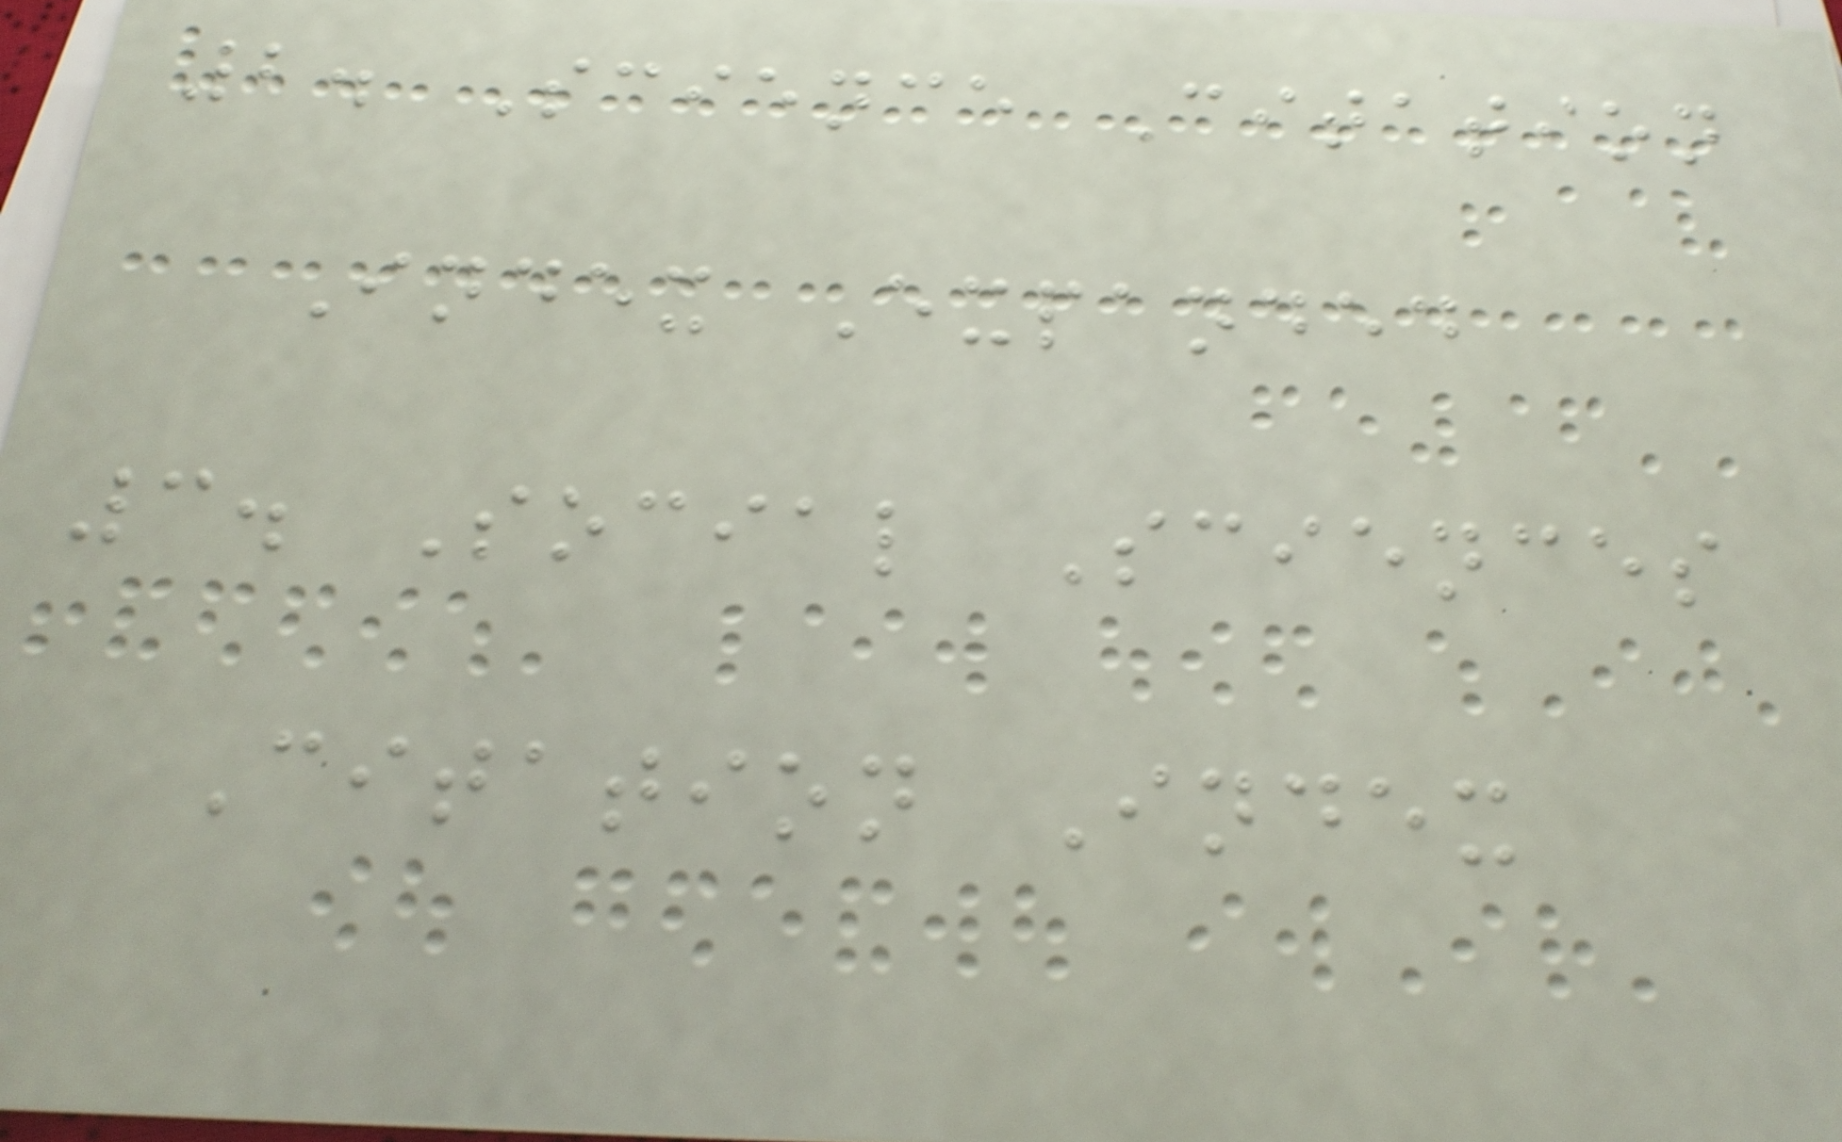2. Science Citation
Index Expanded
3. Social Sciences
Citation Index
